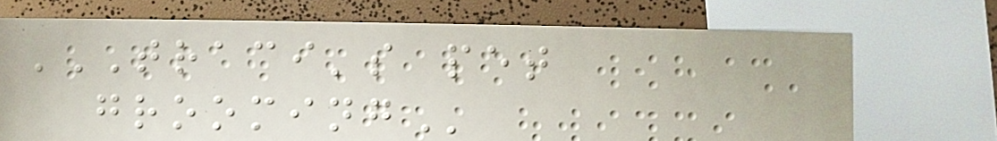TRACI'S PET
GROOMING
